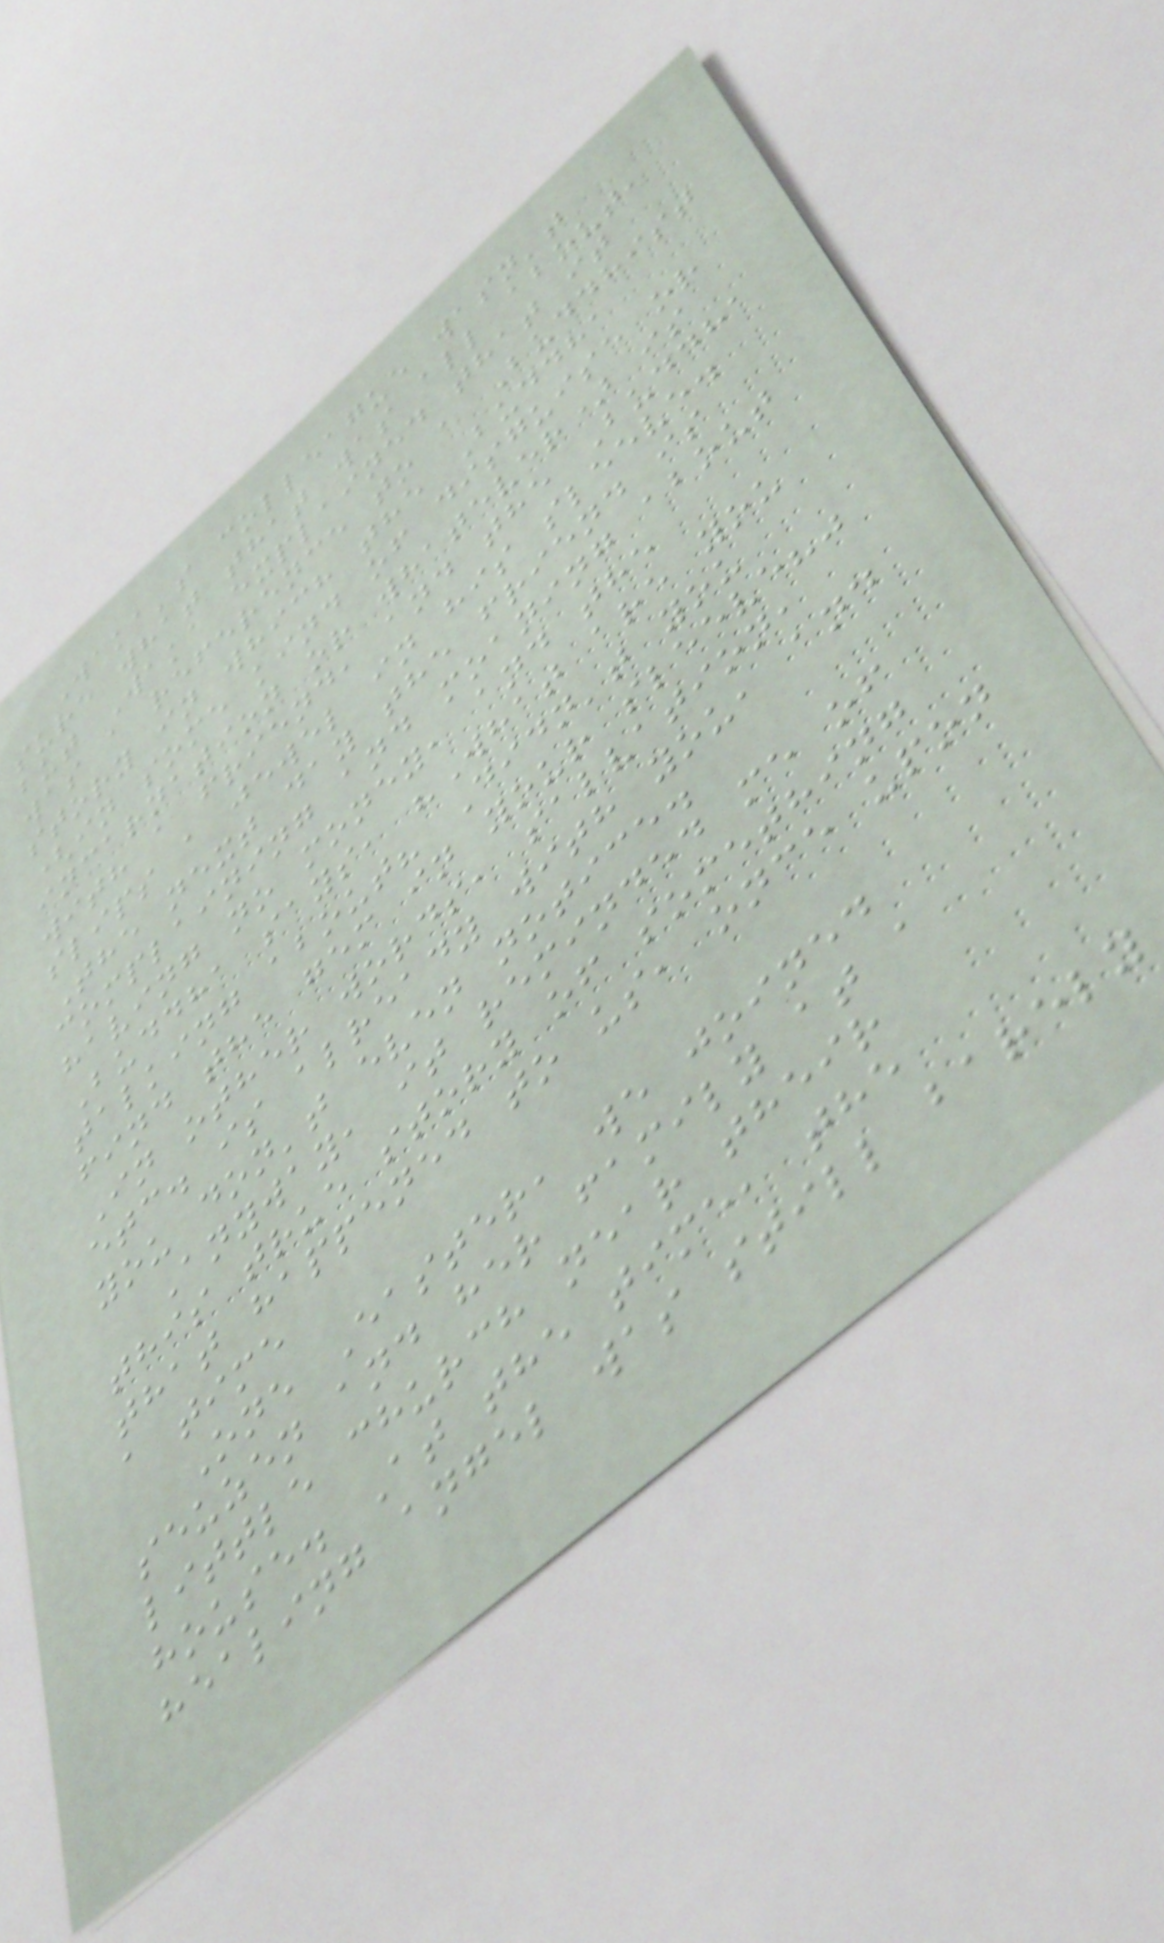Waka's colleague wasn't
sure what that was all about,
but Waka explained that it
was a reference to a Buddhist
story in which the Buddha
(in some kind of disguise or
incarnation or whatever) is
with a friend, and the Buddha
slips a jewel in his sleeve.
The next day the friend is
complaining and moaning about
having no money, and the
Buddha says, "What are you
talking about? Didn't you
find the gem in your sleeve?"
In other words, salvation,
etc. is already with you, and
you don't even notice.
Anyway, it reminded me of
this true story of something
that happened to us, once upon
a time
One Easter, we joined
seuzen and her family at a
little church near their
house. At the time, the
healing angel was still barely
